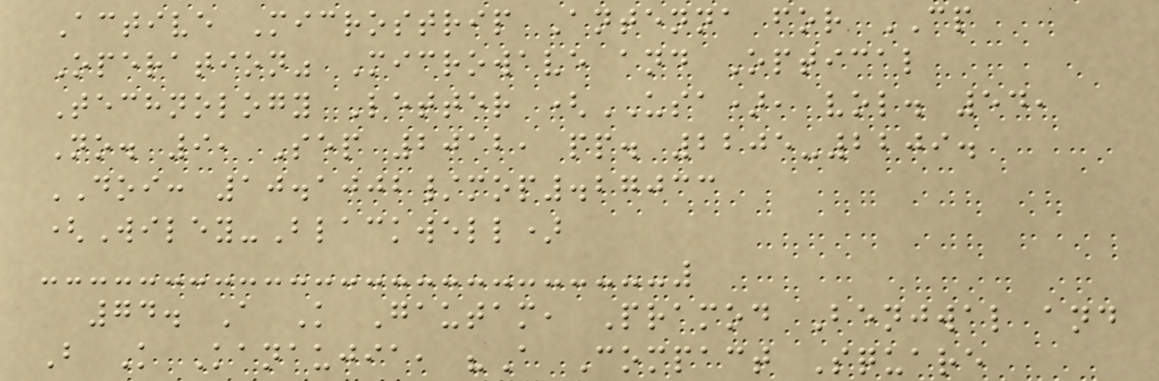Active Microstrip Antenna for CP
Operation" Microwave and Optical
Technology Letter (USA), vol. 54,
No. 9, Sep 2012, pp. 2205-2209.
DOI: 10.1002/mop.27033
(Wiley-Blackwell)
74. A K Gautam, Pramod Benjwal and
B K Kanaujia, "A Compact Square
